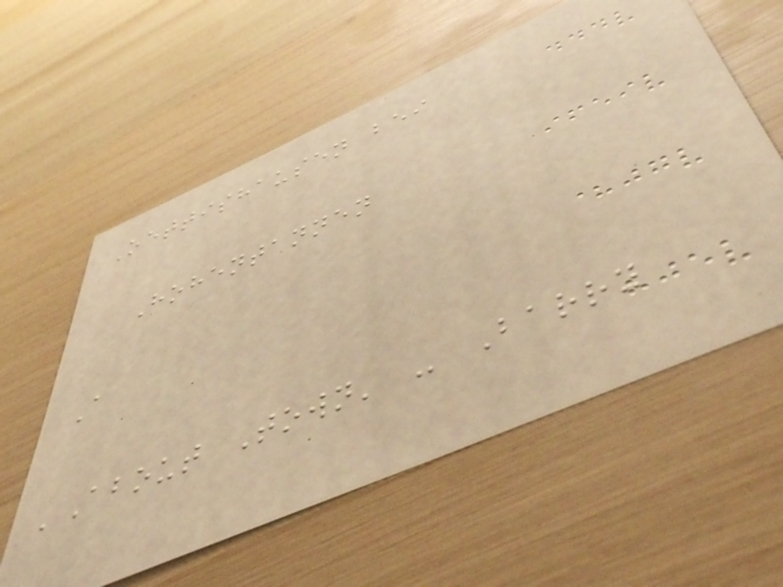Oettishausen bei
Hohentannen
A
'About Town' - Barry
